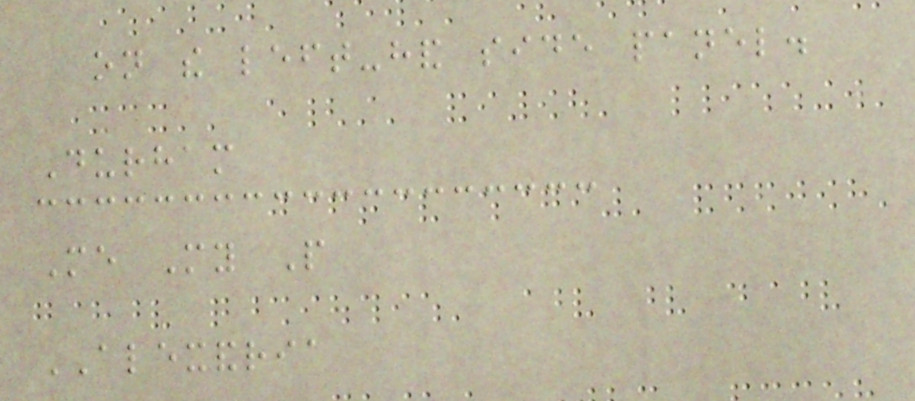on the left-hand side panel.
Durham
Me My People
ALEXANDRIA
